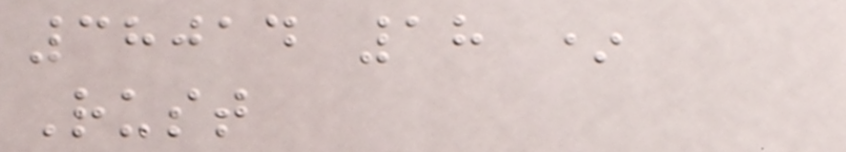38014 18 *
Rust
